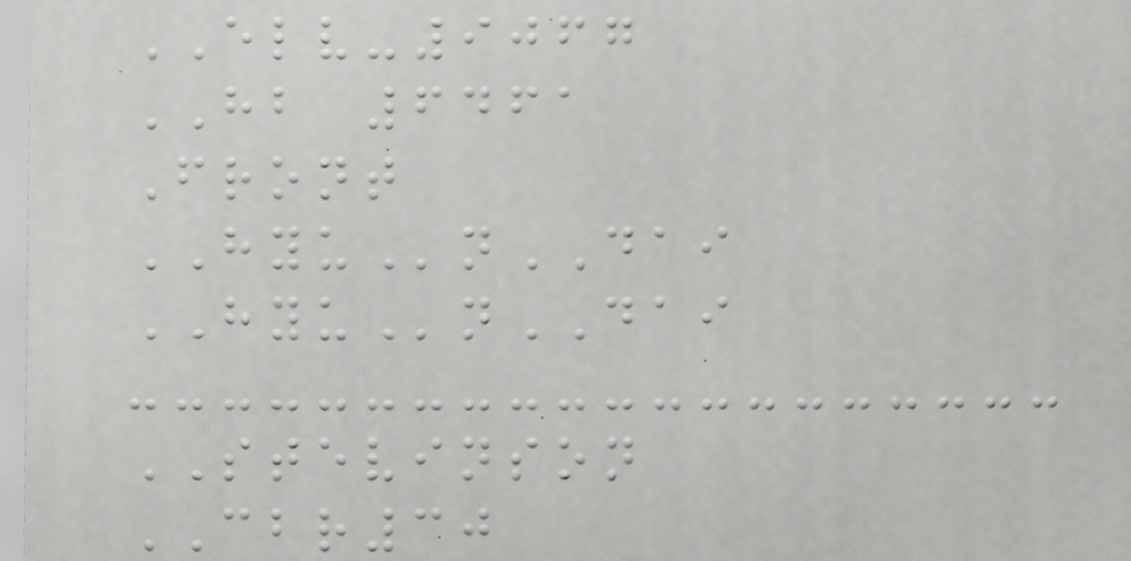ELV-9067
HB 6461
Front
HYUnDAI
HYUnDAI
STEVINSON
CBR30
